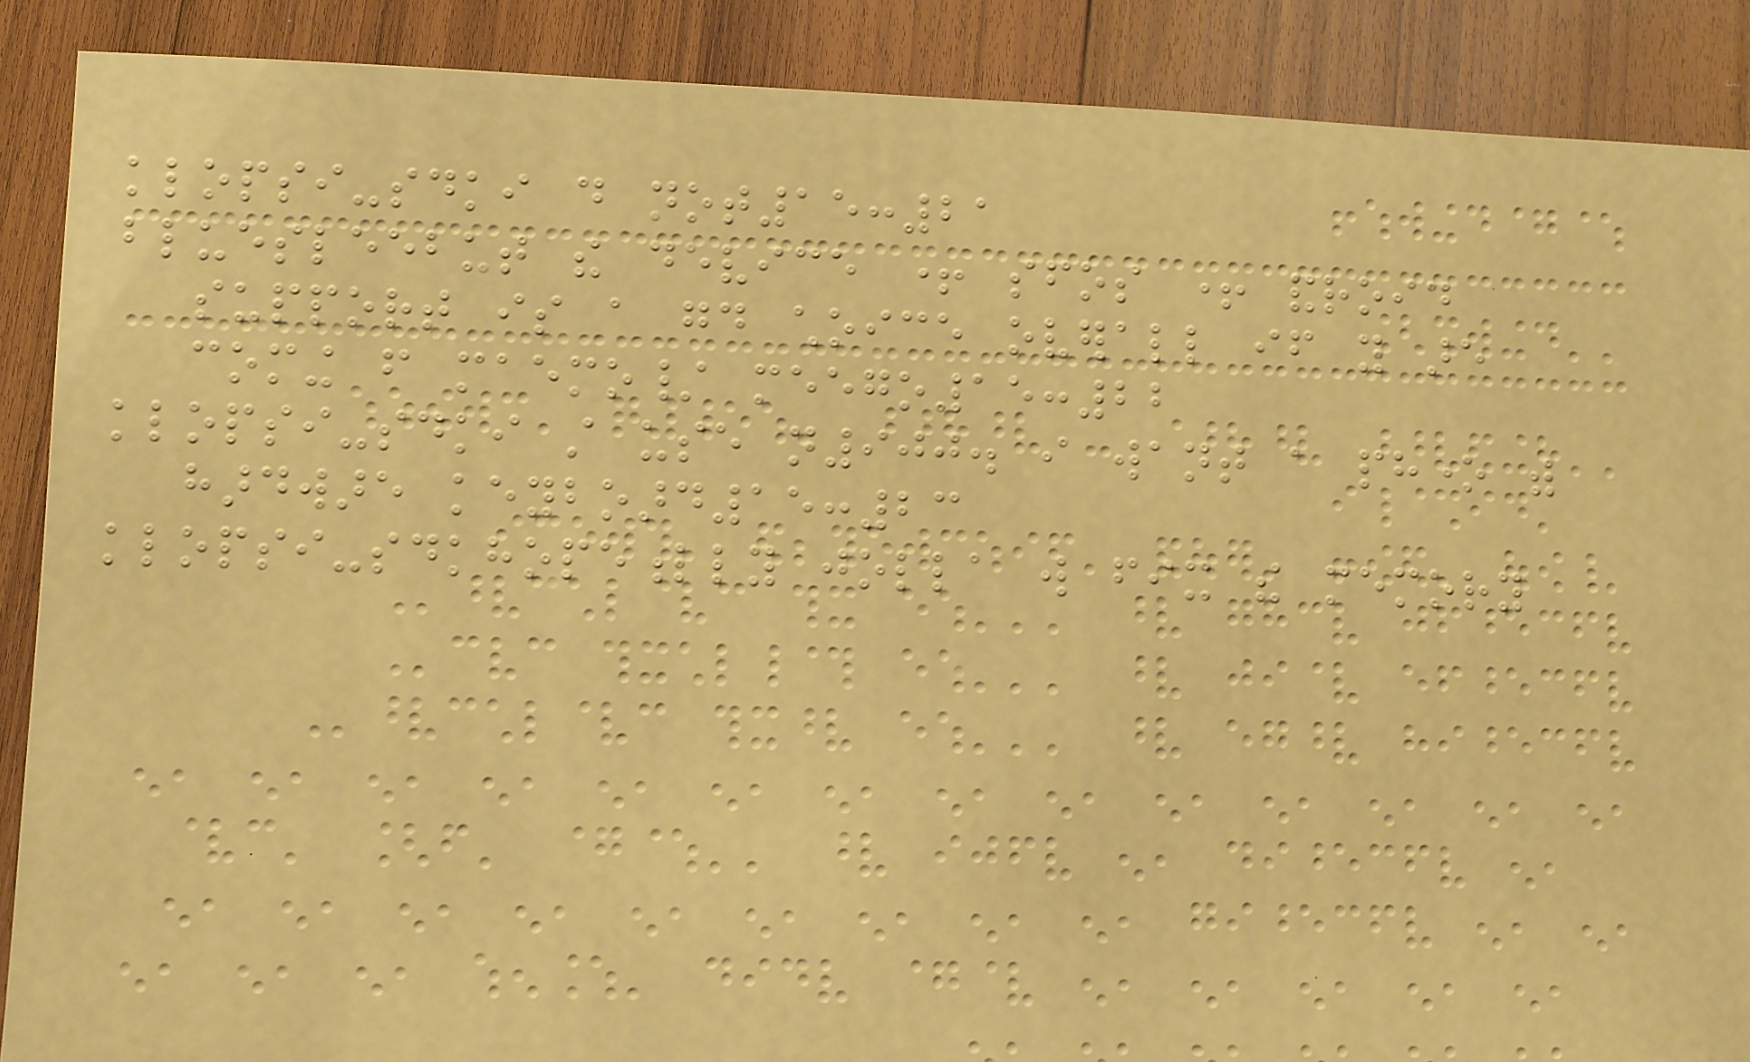klopsi-sdki do not15:21
bluesleebut the device + sfos + android
support is a good choice overall if you are
coming from maemo/ meego15:22
klopsi-sdki still use n900. i want a phone with
hardware keyboard15:23
klopsi-sdkhopefully jolla will fix the memory
